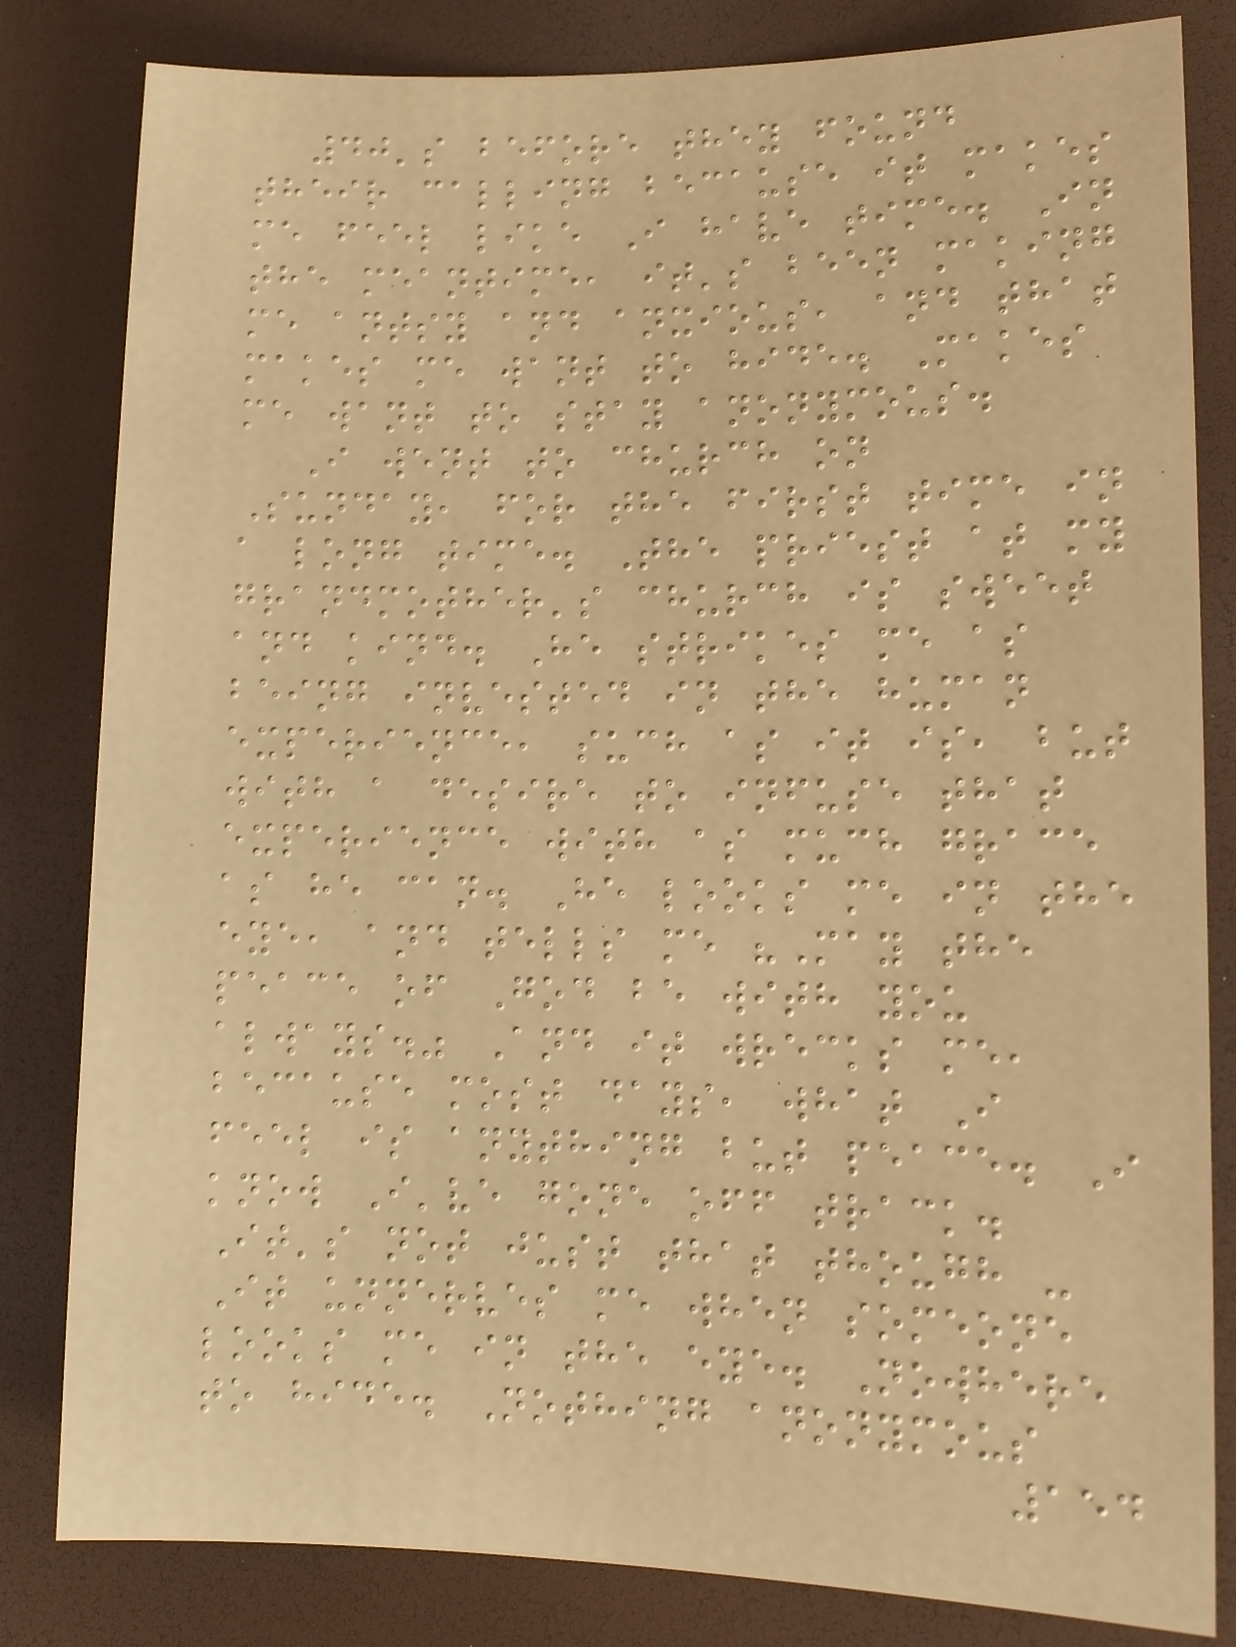40's before they found
their calling because it makes
me feel like I have time. In
the meantime, it's been making
me antsy and anxious, and that
makes me want to hide. Makes
me want to stay anonymous.
I went to church on
Sunday, for the first time in
a long time. The priest at my
grandmother's church is sweet
and kind. He strikes me as
being invested in the human
experience, such as it is, but
with a desire to infuse that
experience with as much grace
as he can. He looks me in the
eye, and tells me "May the
peace of God be with you
always." And it wrecks me,
because most days, what I
feel is anything but peace. I
know I've gone off track.
It's not just that though -
It unnerves me when someone
looks me in the eye. Nowhere
to hide. Nothing anonymous
154
